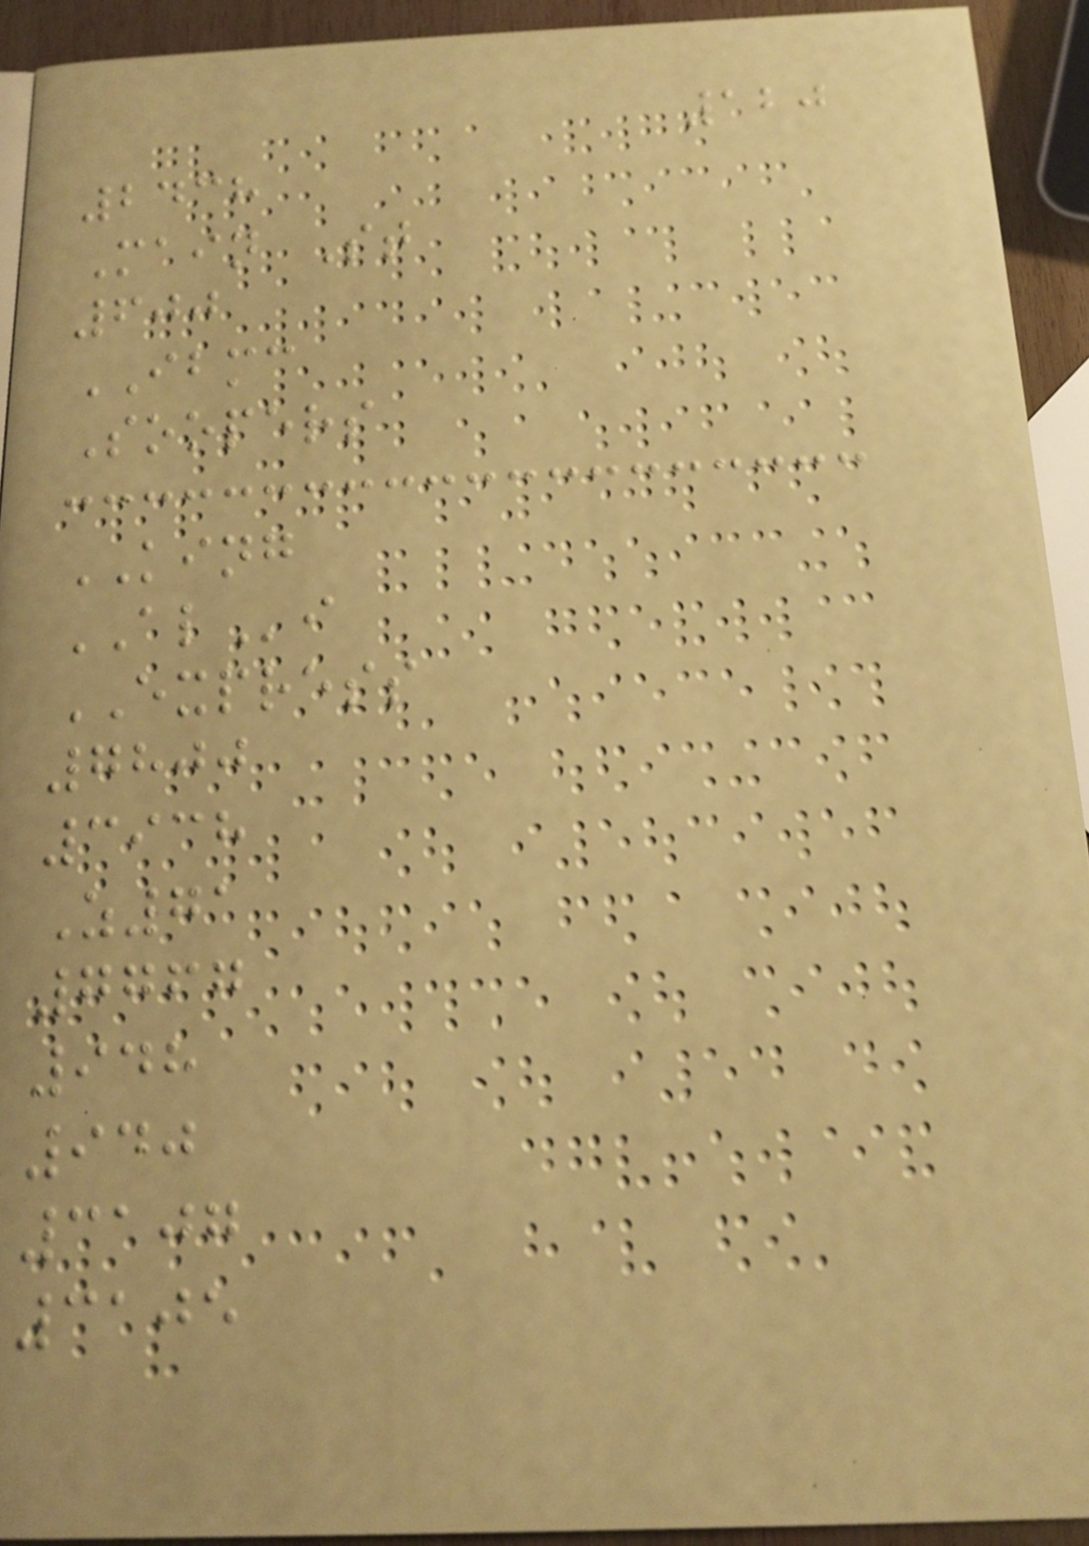120
2438
Main St
600
IBMC
Soopers
KING
ALi
EXPRESS
7800
3938
Z71
7767
948
940
3107
3105
